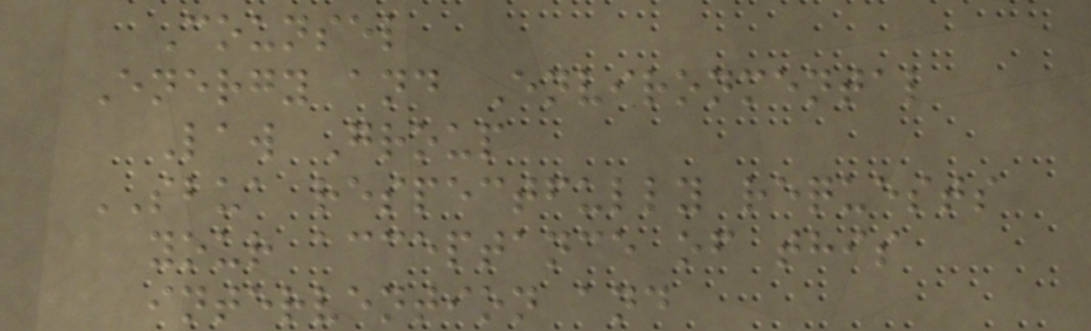Counsel
Energy and Environmental
Law Group
SBUA respectfully requests
your acceptance of this
intervention and
